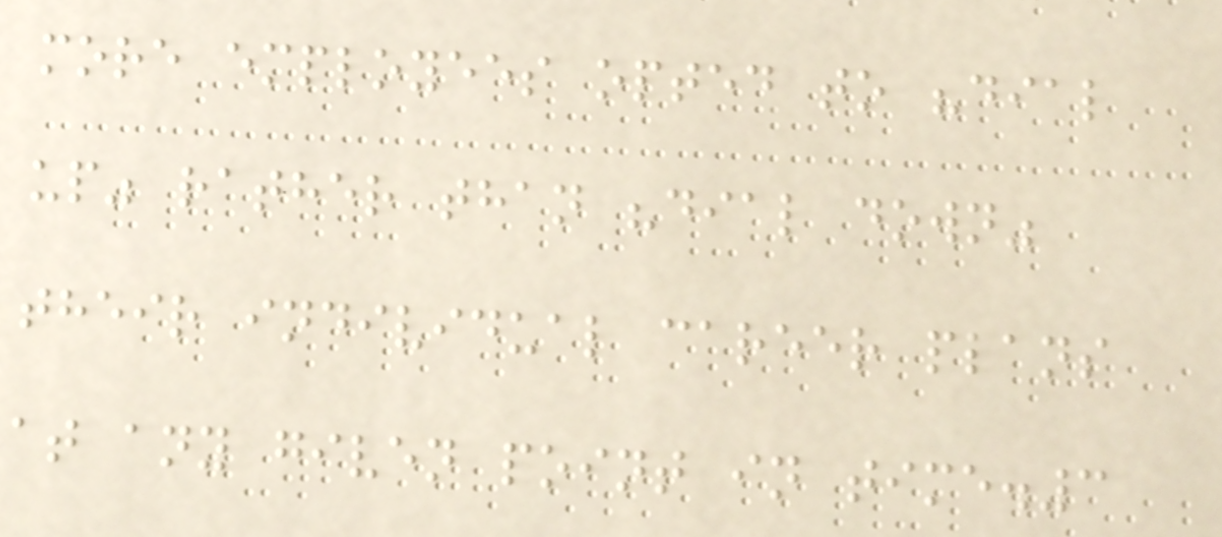more employees opted to "dial
up" rather than "dial down"
their individual career plans
at any given point in time.3
